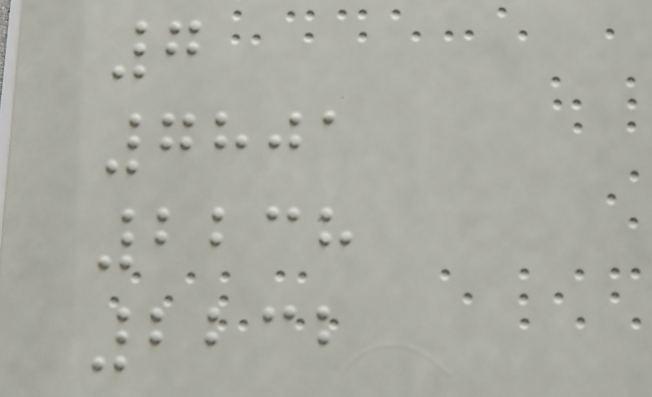7
7801
2238
2232
